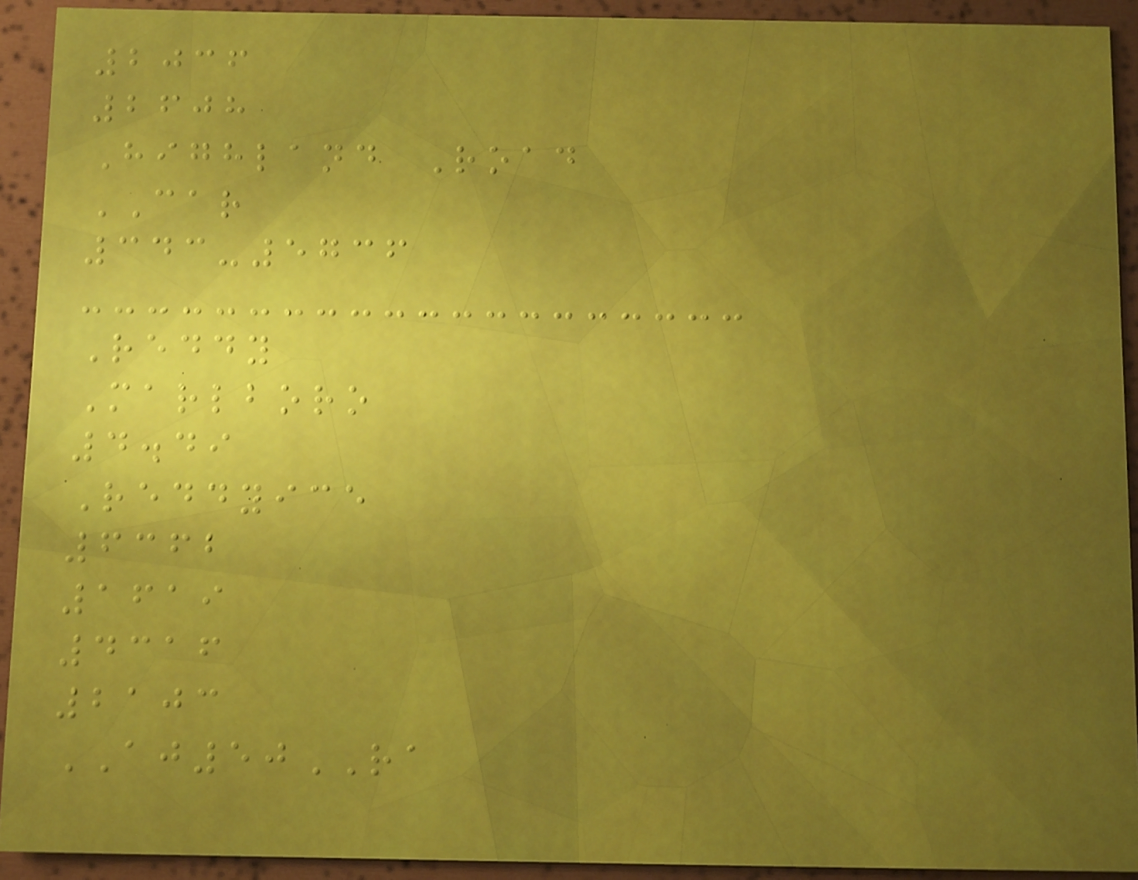2036
2608
Highland Road
CAR
343-5736
Reddy
Marlboro
4.49
Reddyice
6362
1619
4316
2103
AJ50RA
